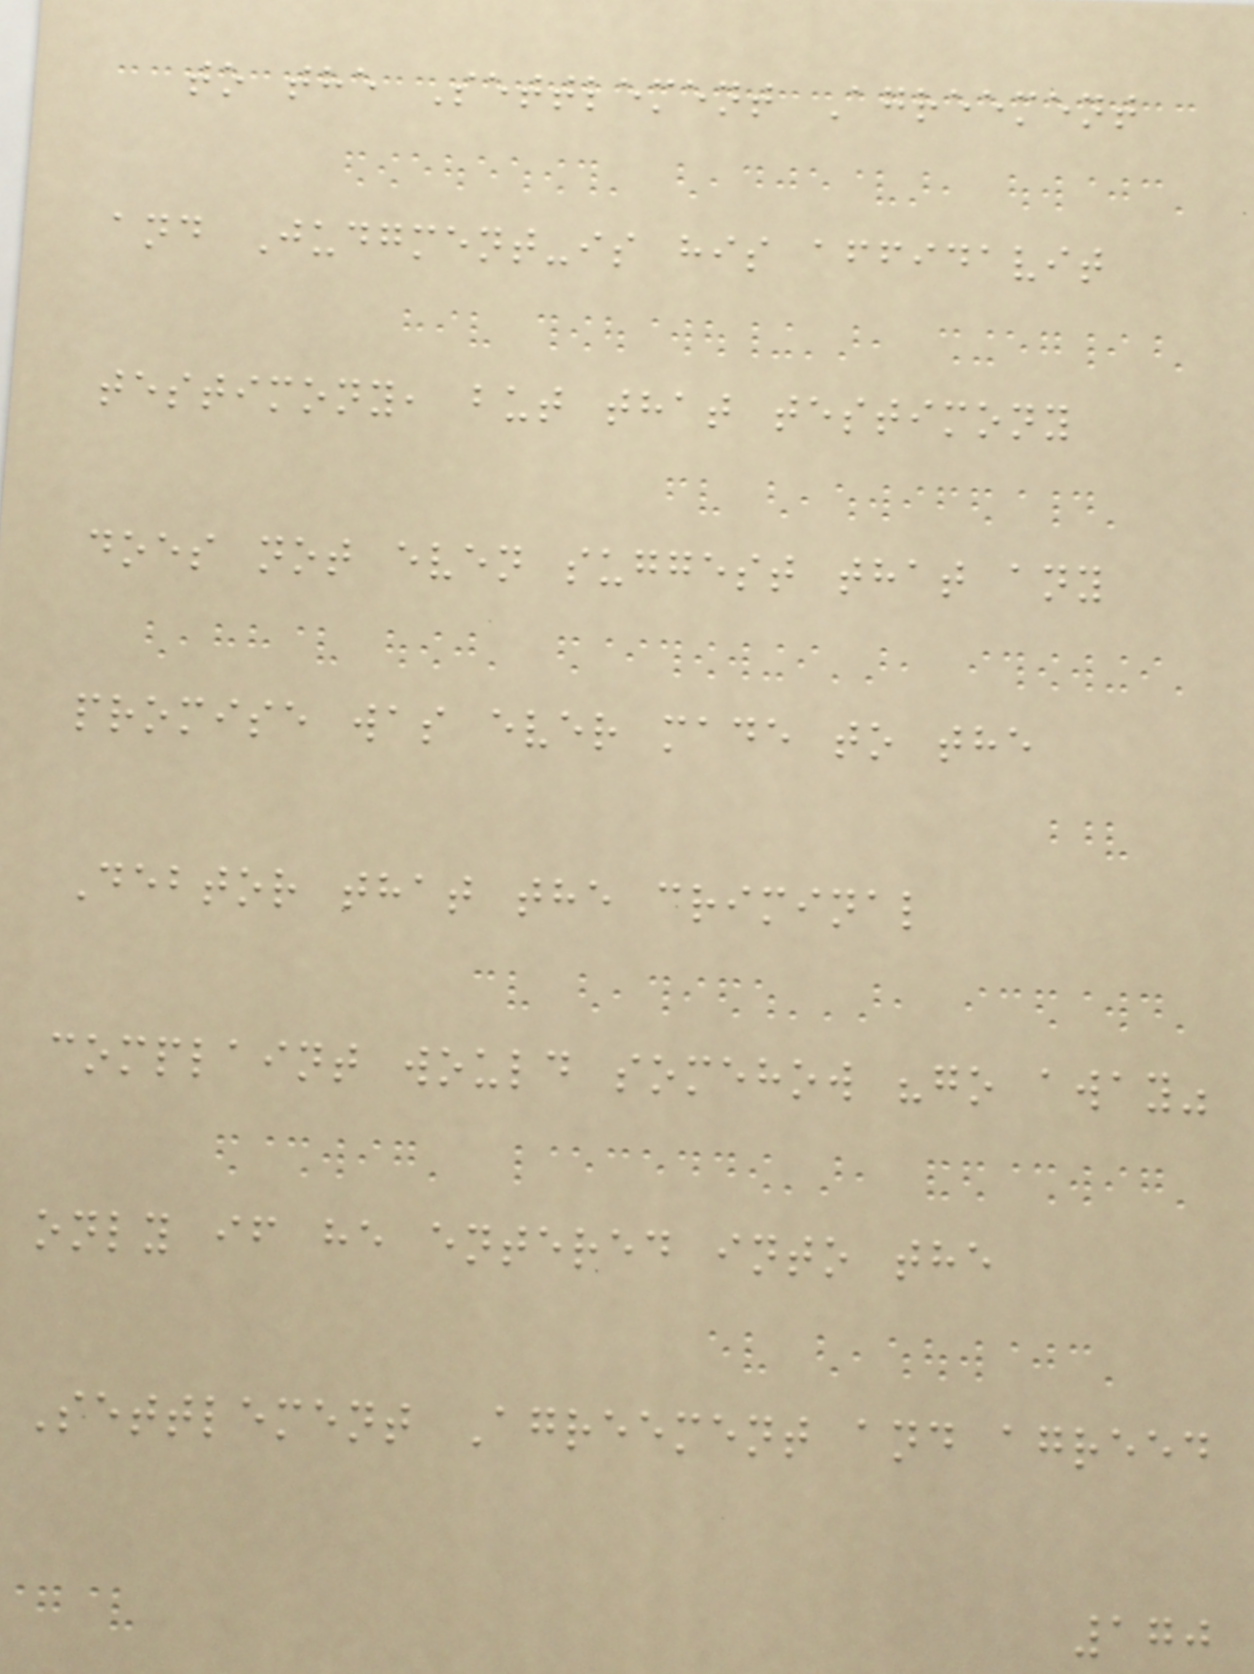to the Settlement Agreement
and Judgment-is his affidavit
testimony, but that testimony
does not even suggest that any
promise was ever made to the
Debtor that the criminal
complaint would somehow "go away"
only if he entered into the
Settlement Agreement and agreed
170
